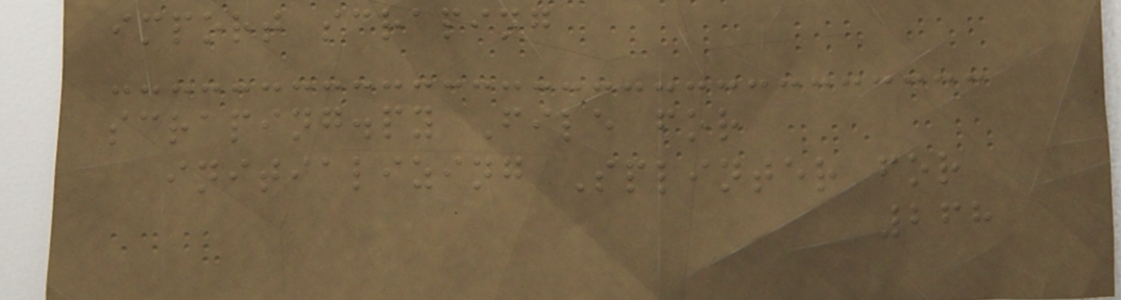import scraping
scraping.py File for
initializing Splinter for
268
